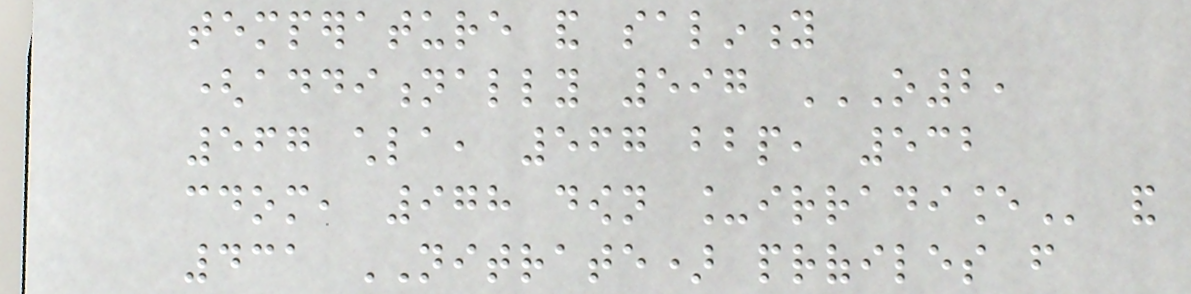temperature and salinity
(additionally 597 O2,
567 CHLA, 567 BBP, 532
CDOM, 978 DOWN _IRRADIANCE and
431 NITRATE) profiles from
